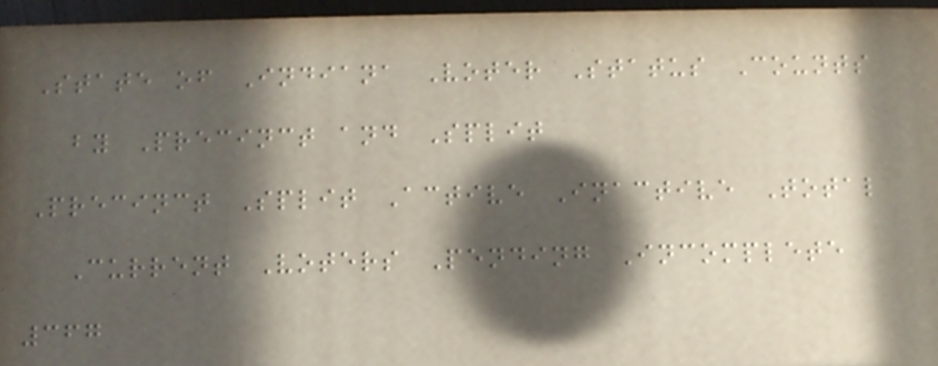State of Indiana Voter Status Counts
by Precinct and Split
Precinct Split Active Inactive Total
Current Voters Pending Incomplete
367
